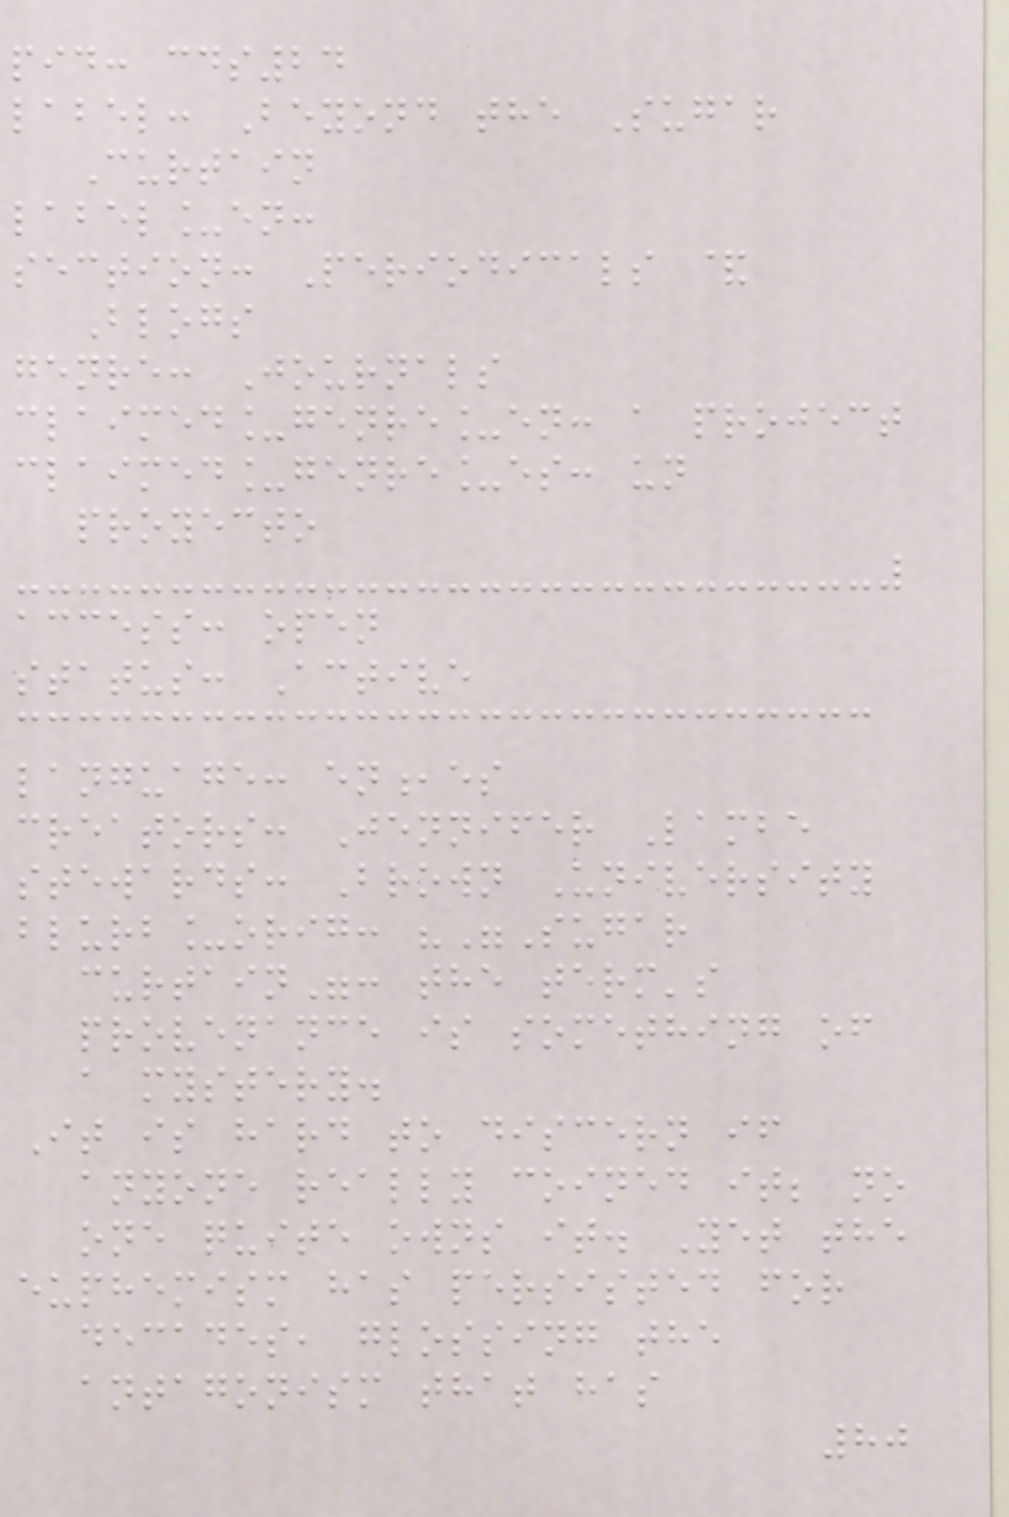pid: cds24
label: Beyond the Sugar
Curtain
label_en:
section: Periodicals &
Blogs
genre: Journals
claimed_genre_en: a project
claimed_genre_es: un
proyecto
access: open
status: Active
language: en,es
creators: Jennifer Lambe
stewards: Brown University
blurb_orig: ""Sugar
curtain": the term's
provenance is something of
a mystery.
It is hard to discern if
anyone really coined it; no
one quite owns it. Yet the
euphemism has persisted for
decades, glossing the
antagonism that has
80
